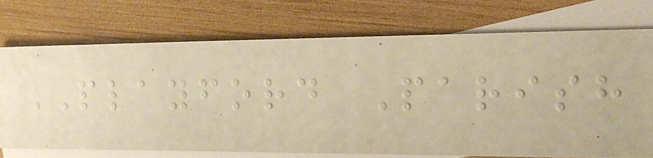PLAYFORD Parish
